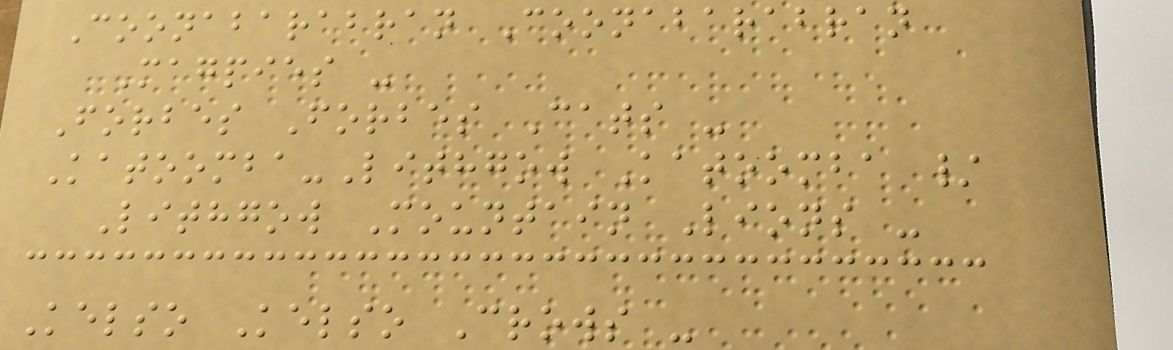Coonabarabran Coonabarabran
Magpies -
Forbes Forbes Cats -
Katoomba-Lithgow Katoomba /
Lithgow Mountain Lions -
Kelso Kelso Crows -
